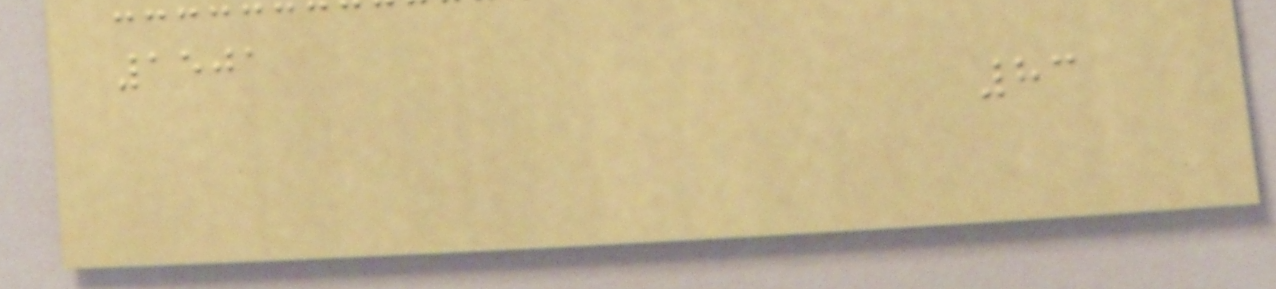1501
83
